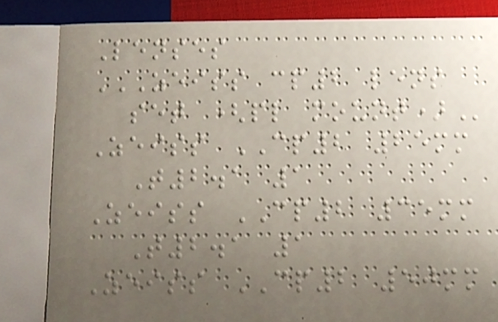Lenses
ZEISS CP2 LENS
SET (PL MOUNT)
Zeiss CP2 25mm
T2.1 1
Zeiss CP2 35mm
T2.1 1
Zeiss CP2 50mm
